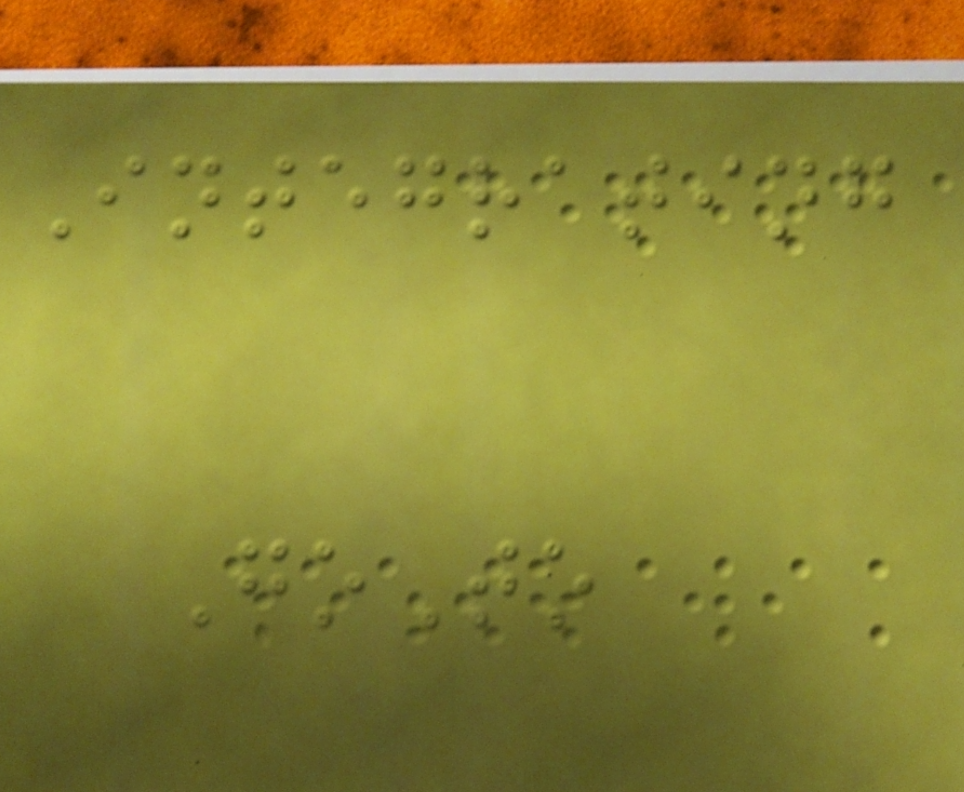Integrating
GoTo
